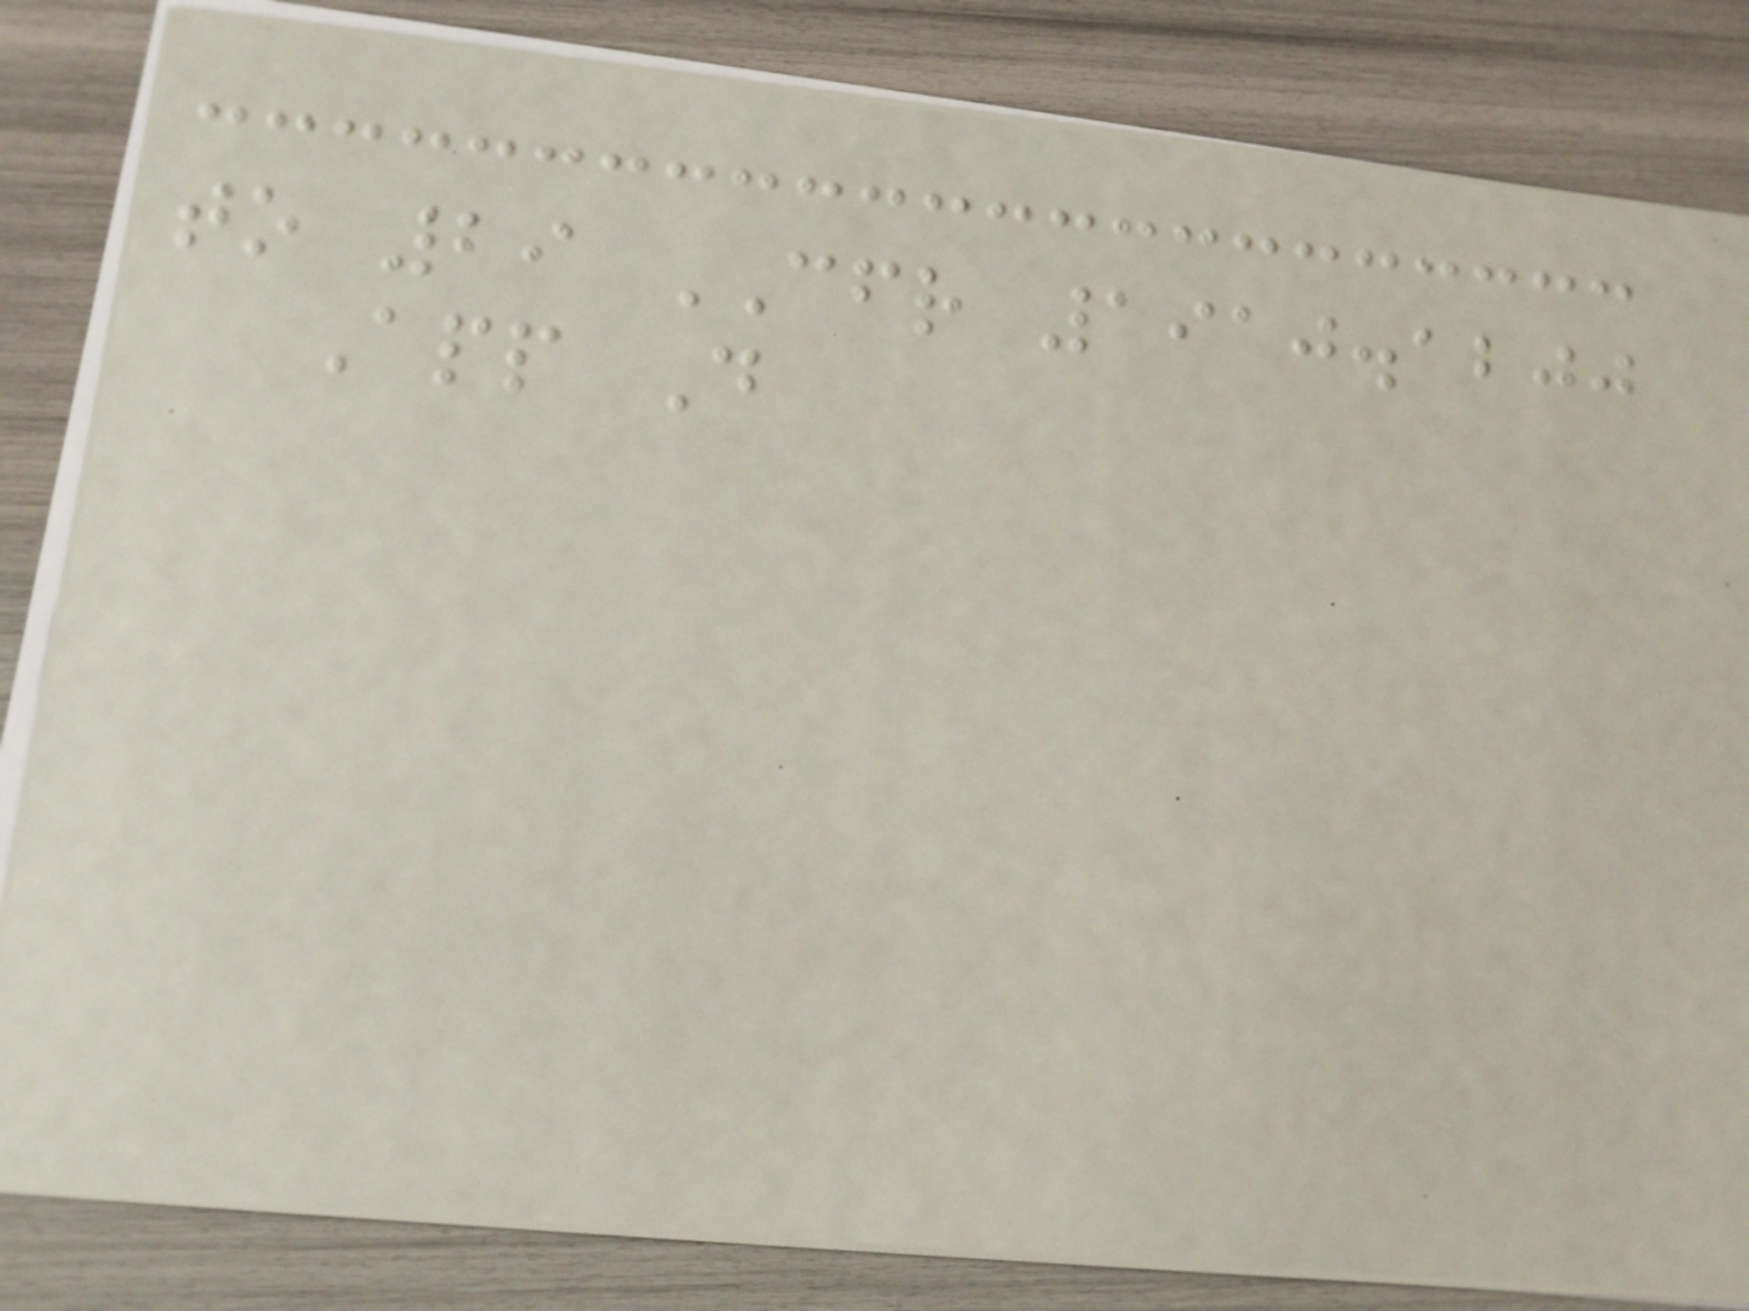to 29 CFR 1910.1200
App D
